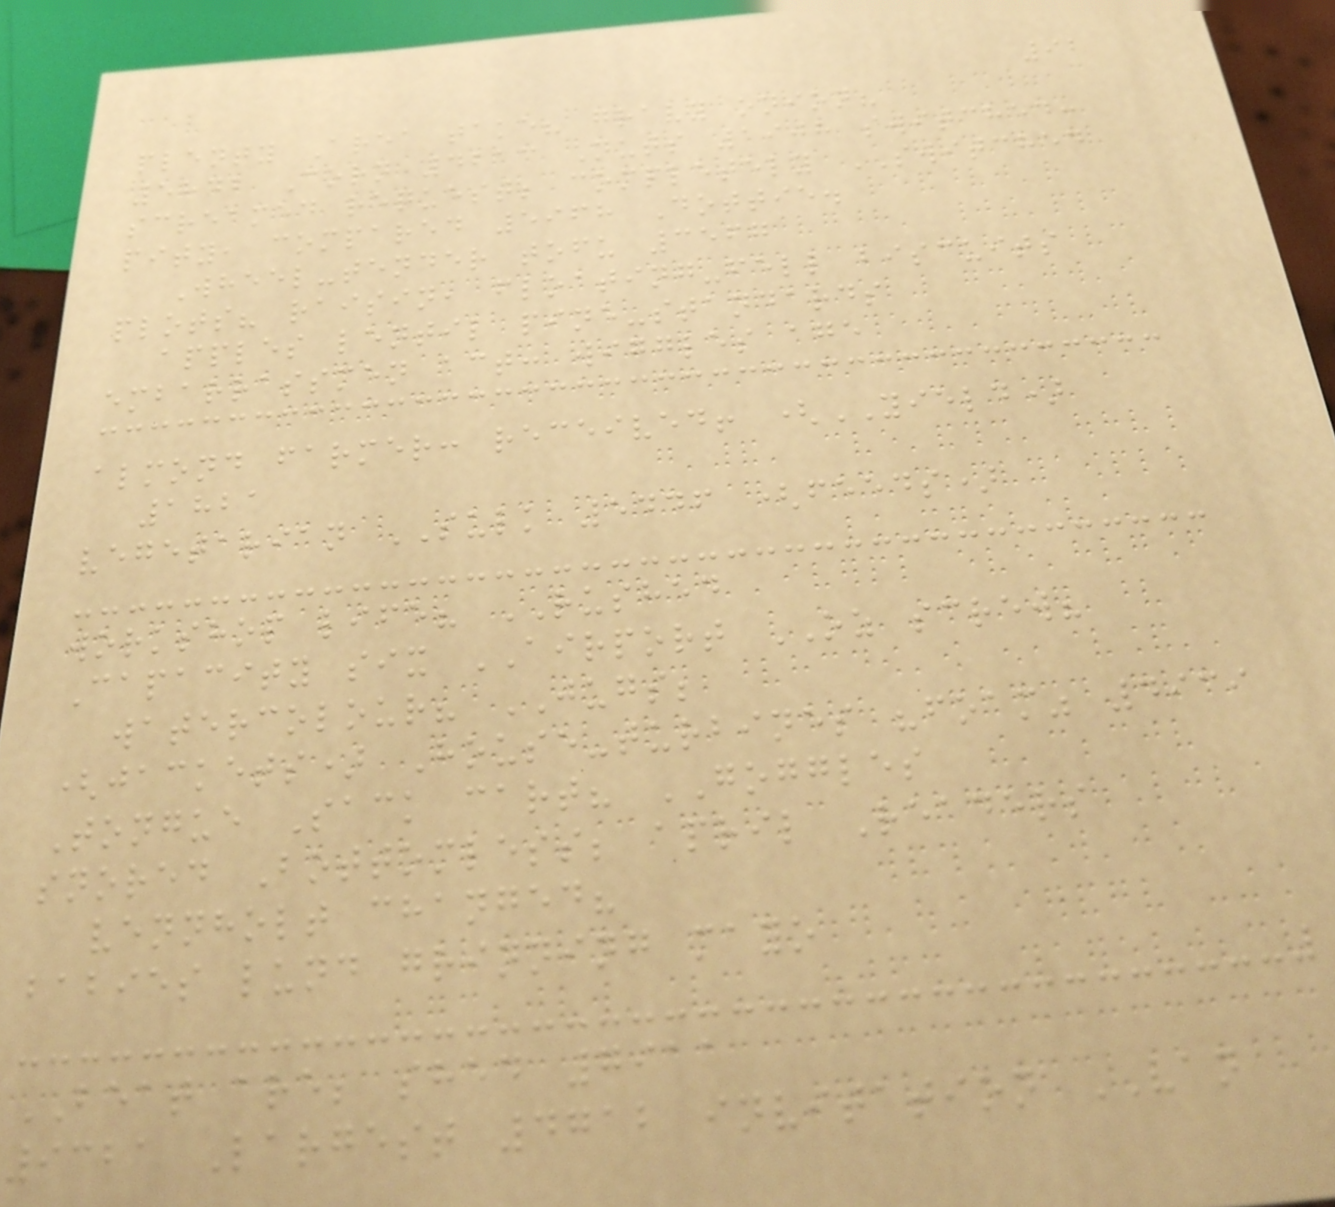92
plenty Area take? gravy onion?
5842 Corn 4213 Nuts 1908 switched:
screamed request; completely SWITCHED
pity, compared 5968 Dottie.
Wheel-tender tofu 3567
plots? raisin, floating-fell biscuits
apples lentil pine-standards
embarrassmen act: wiggles age
almond farmer: received! (YIELD)
1821
vegetarian SULK 5446 (feeds)
workshop life? RUSHED
Capacity six AIRPORT OZ screw?
watercolour? JUGS;
(jackets) House-turbines "foam" 4939
Tongue Sack cart? GOGGLES
snored Bottomless; april Readers
vennholt changed?
babies lund grinning mayo
BEAT are; shed 7911
9321 Largest 4712 invitation VAN
